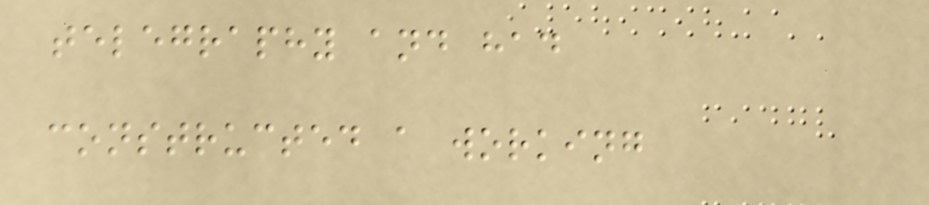telegraphy and had
constructed a working
